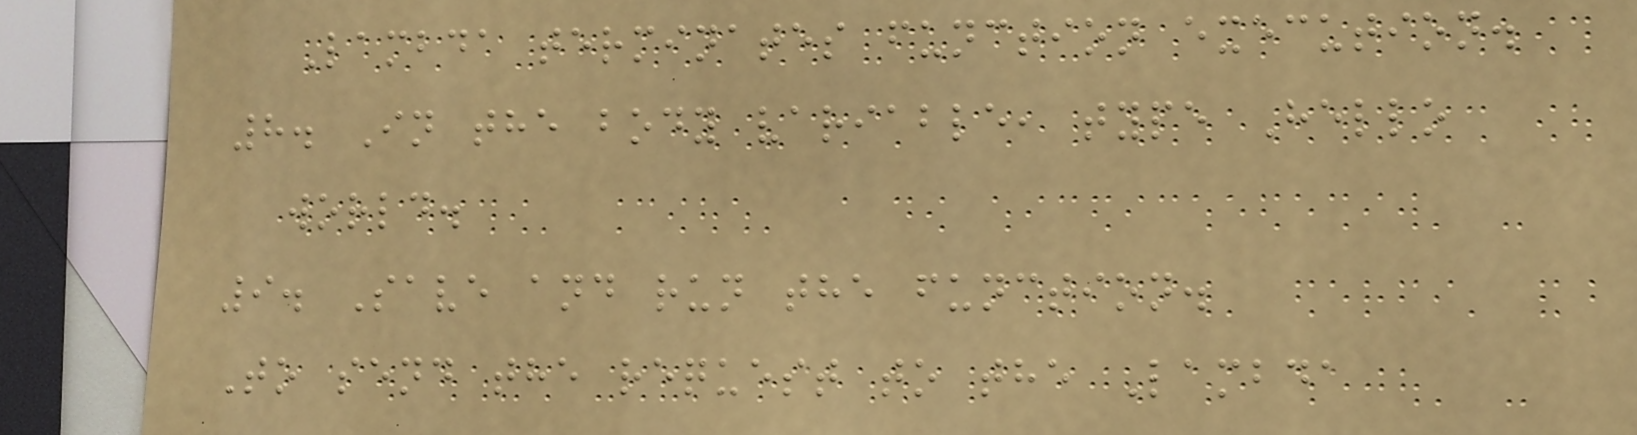Lambda terminates function execution.
8. In the body variable, type Hello
world.
9. Save and run the function.
To send the request to the Lambda
